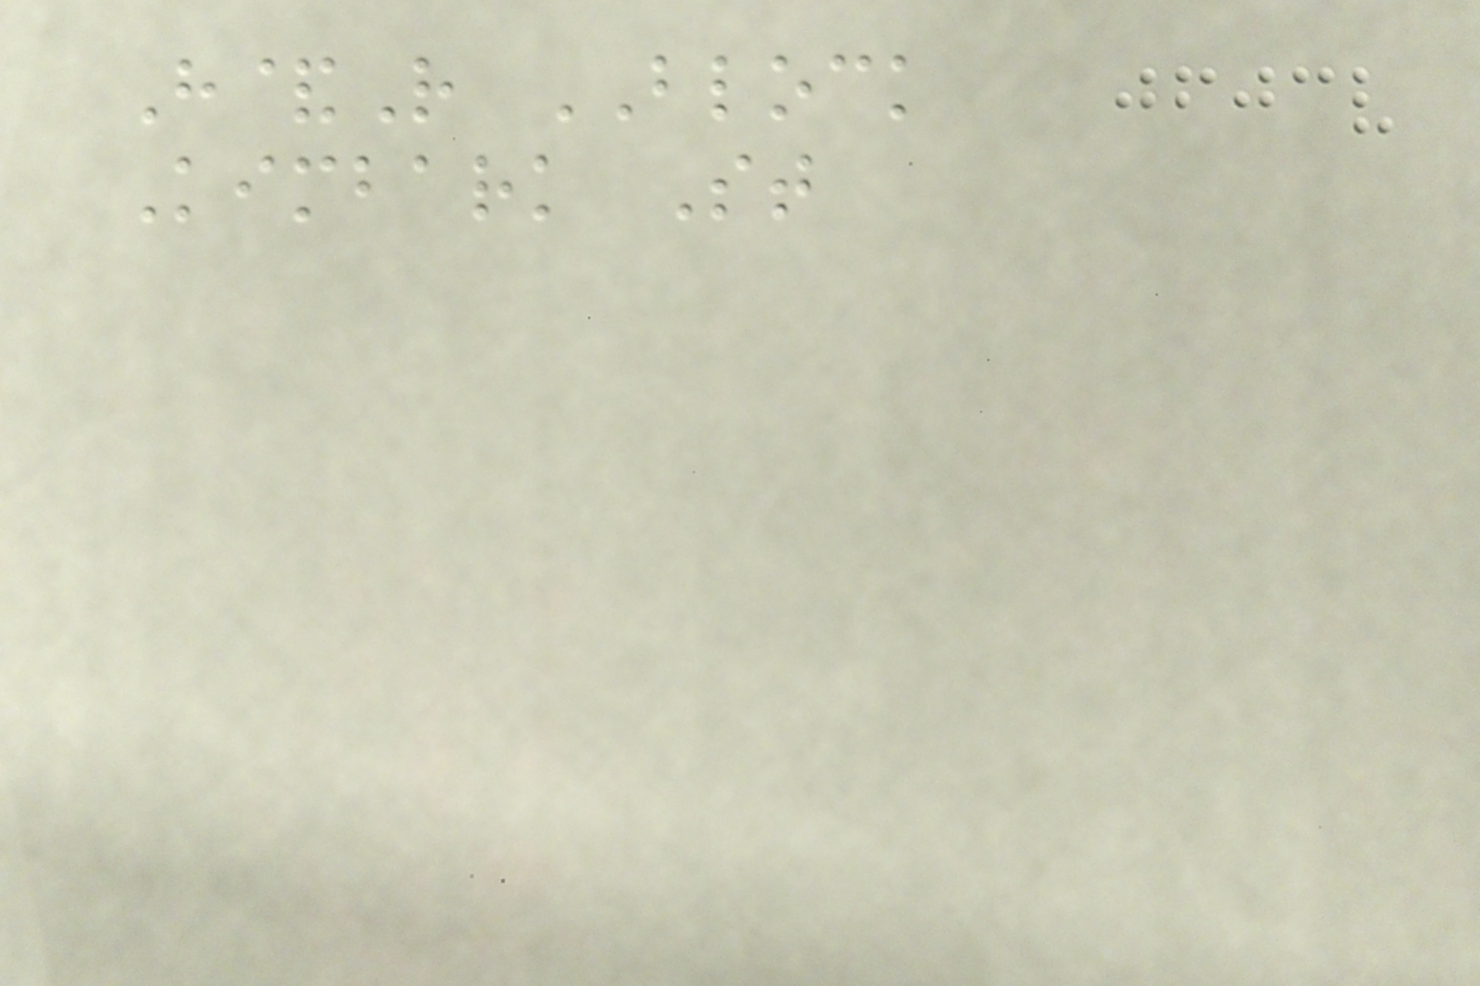H&R BLOCK
Kimbark St
